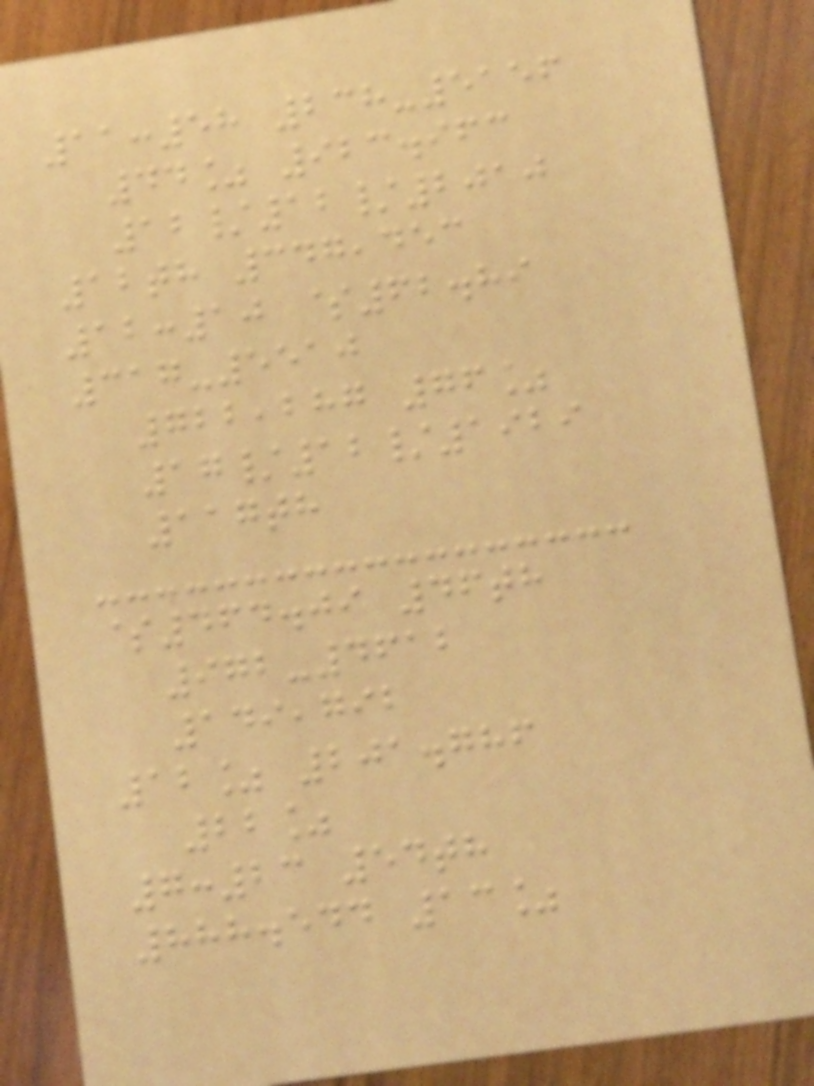11:58 238-5156
44% 923.963
12/12/2010
12th 347,453
12:10 $62.89
317-5510
722,287 76%
17/12/1929
117th
$464.09 46th
972-4612
149,792
12% 201.786
22%
7:23 54th
888.544 13%
